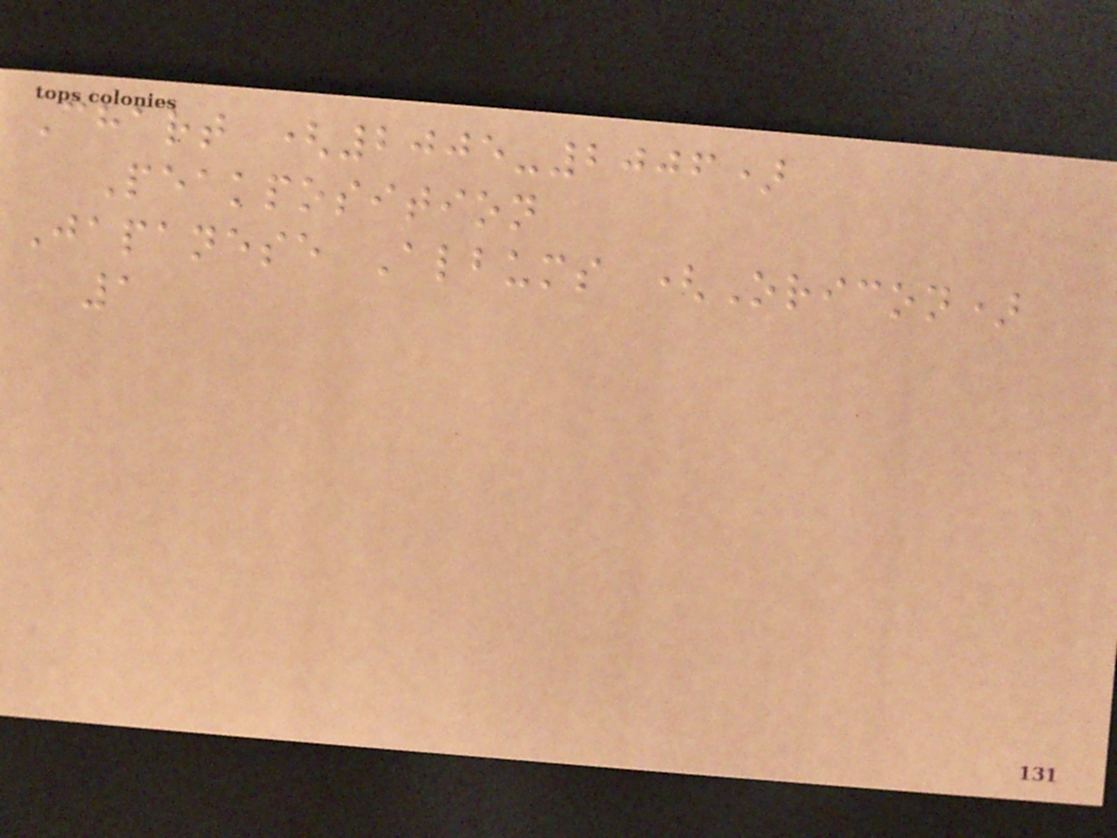Chart (2005-2006)
Peakposition
Japanese Albums (Oricon)
1
